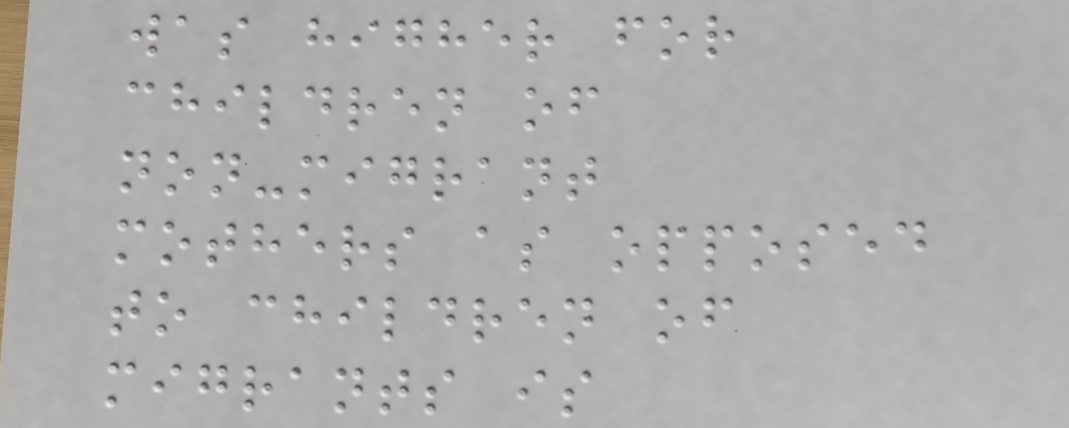was higher for
children of
non-migrant
mothers as opposed
to children of
migrants is
